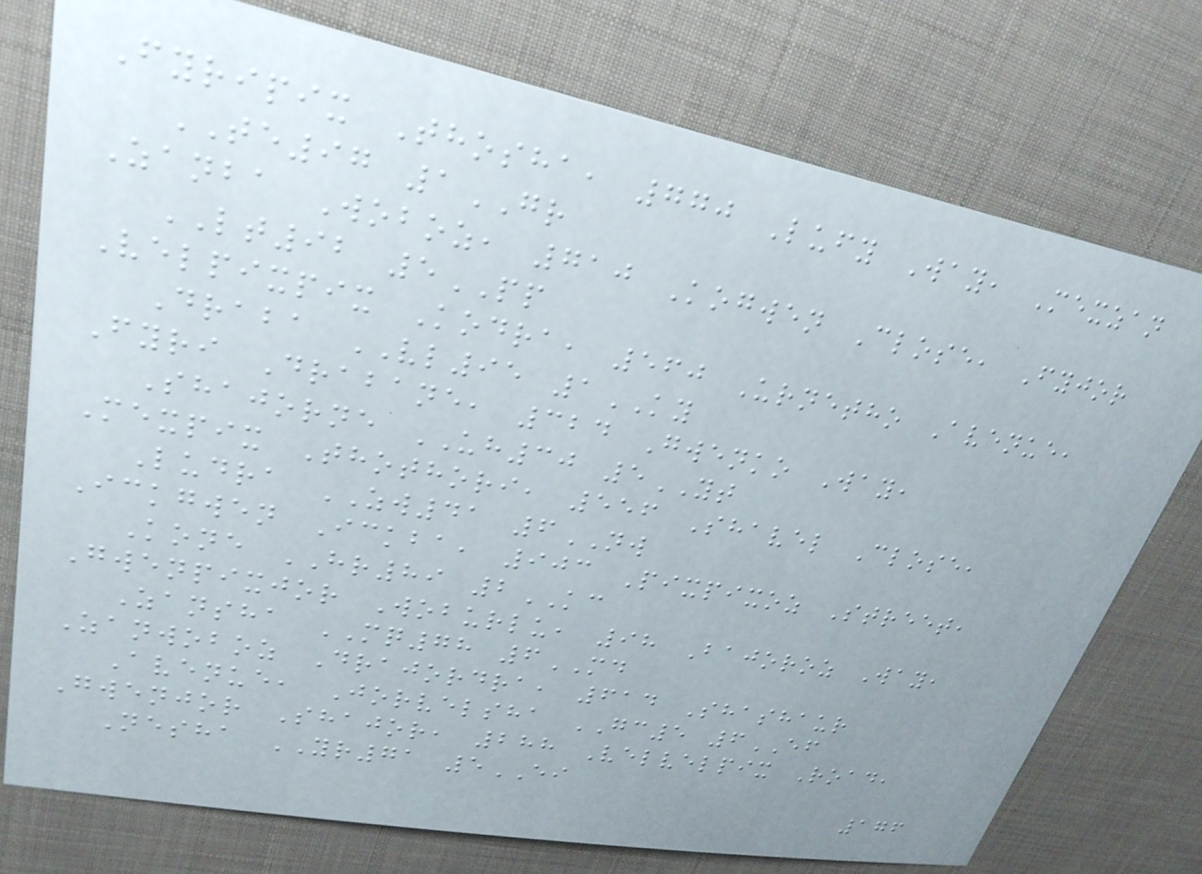Fyripix Thosha, 770 Lufy Way, Mexzan
TE97 1GR
Zanba Woboz, 710 Kogwen Close, Fyjor
LT92 5PP
Velpixpix Kodra, 560 Urnetho Avenue,
Draba VL95 1KY
Fyri Drabane, 324 Gwenko Way,
Shajorne UH30 5YT
Mexpix Thothori, 556 Shavel Close,
Ludra ZW41 6NW
Ickgwen Ickba, 903 Pixpixoz Street,
Kone HR89 2KC
Gwenpixjor Woburlu, 98 Bajoroz Way,
Zansha MQ78 6MD
Zanwoboz Drajordra, 614 Shashaur
Avenue, Jorvelsha GC5 6EF
Gwenjor Shajor, 288 Velvelpix Road,
Nesha YR71 5EI
176
